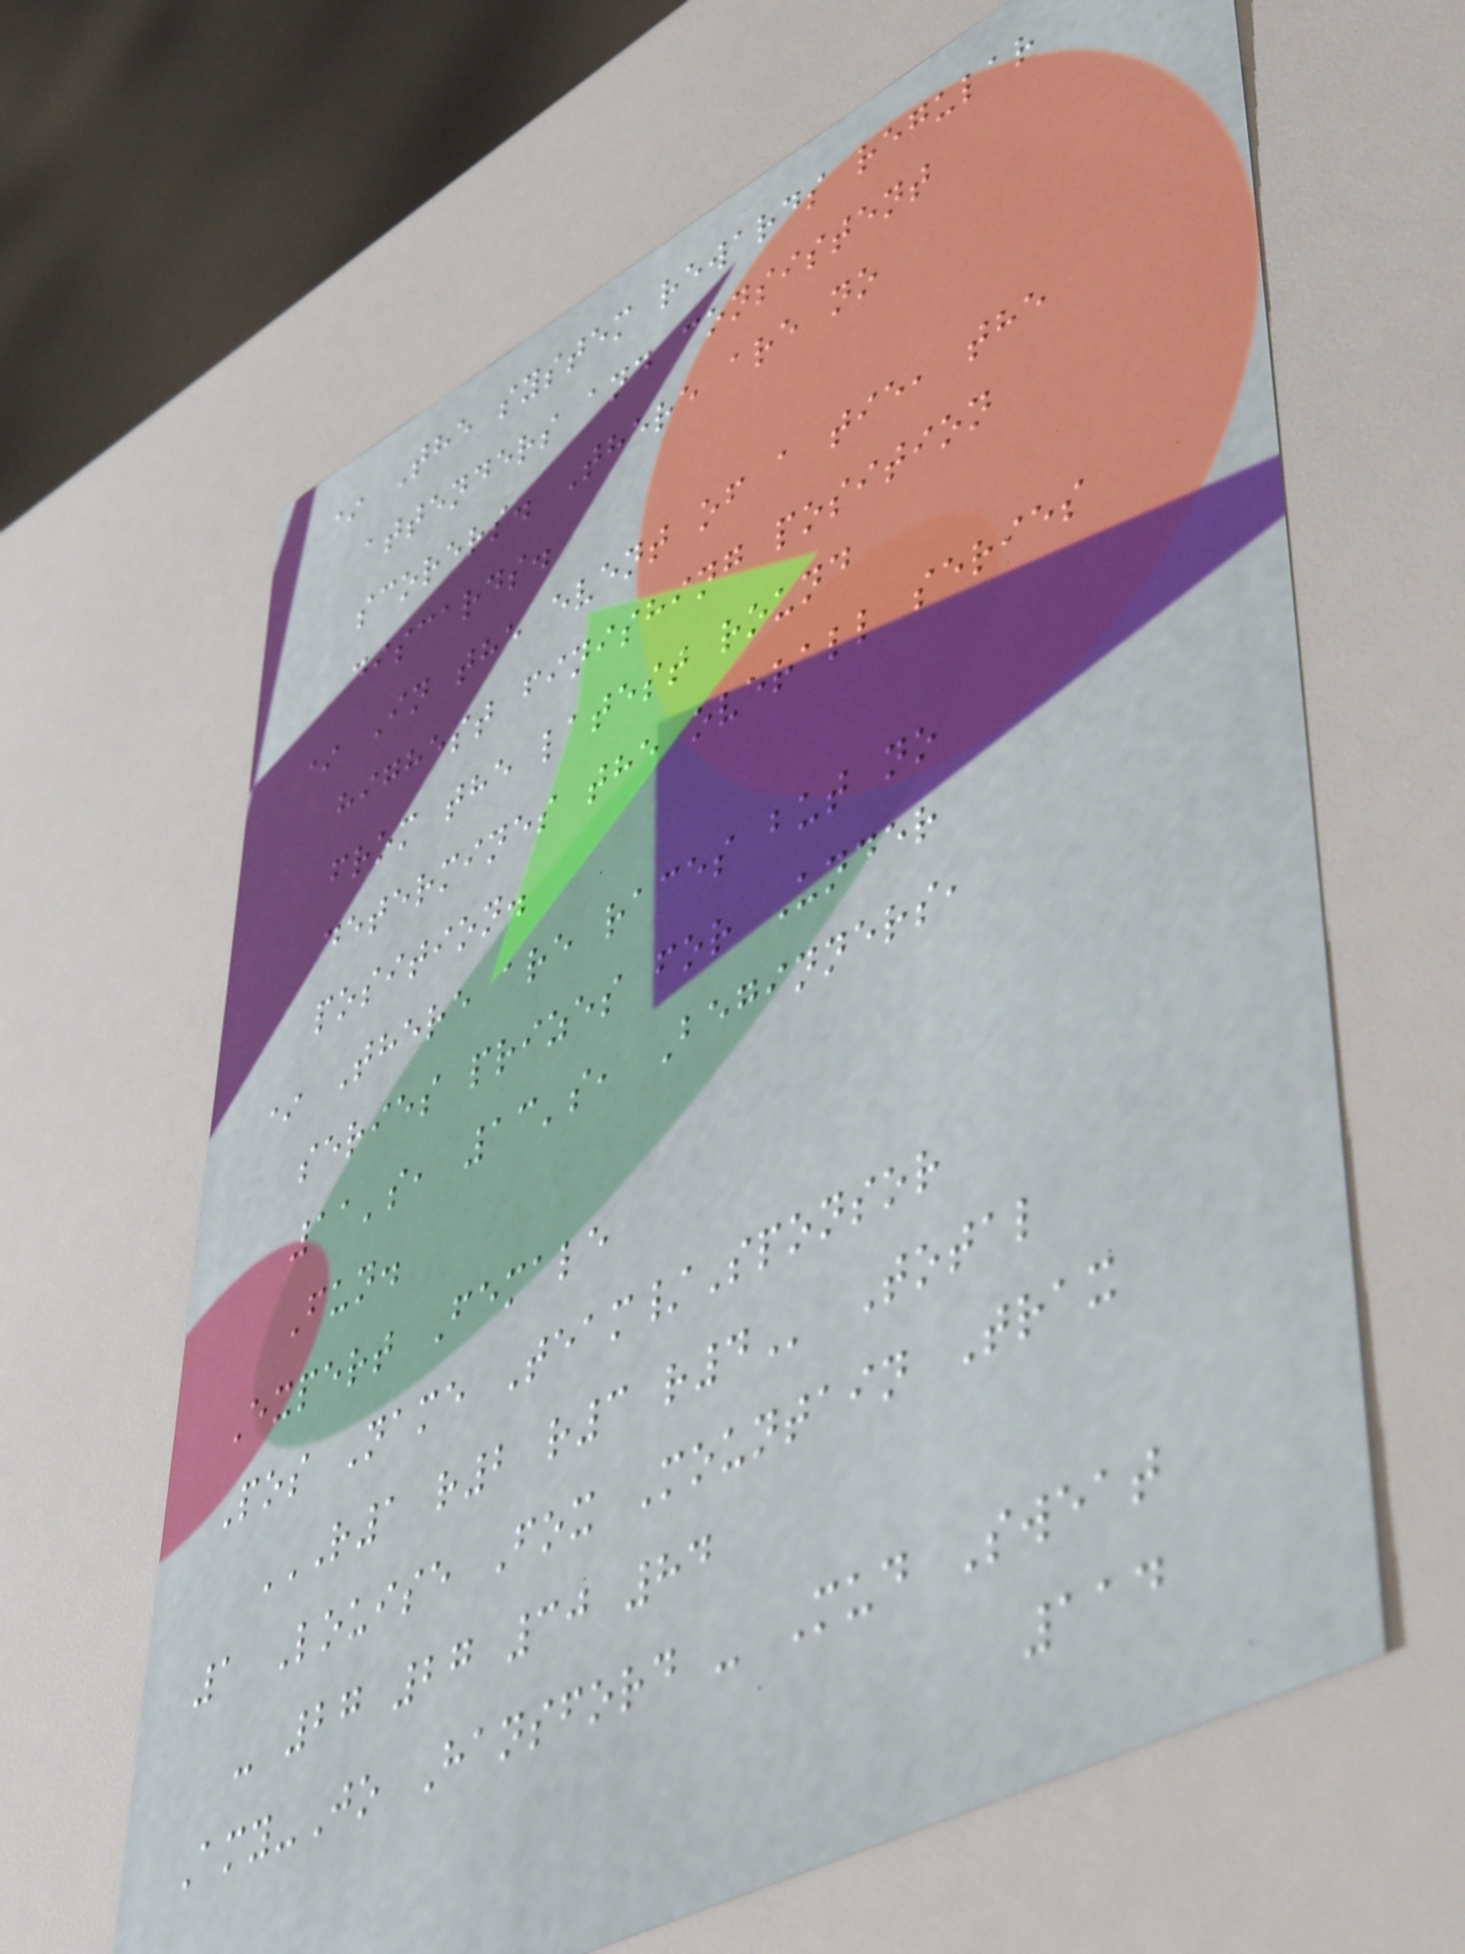* The system rewards regular
attenders and consistent
scorers. There are no
discards.
* In the event of a tie, the
highest finishing position
from the latest round
determines the overall series
position.
* There are races but no
series prizes for Under
11's, 13's, Beginners,
Fun.
Expert Female
Pos Name Team/Sponsor
R1 R2 R3 R4 Total
1 Louise Fox Mountain Trax
- 27 27 30 84
Amy-Jo Hansford - Mud Sweat
114
